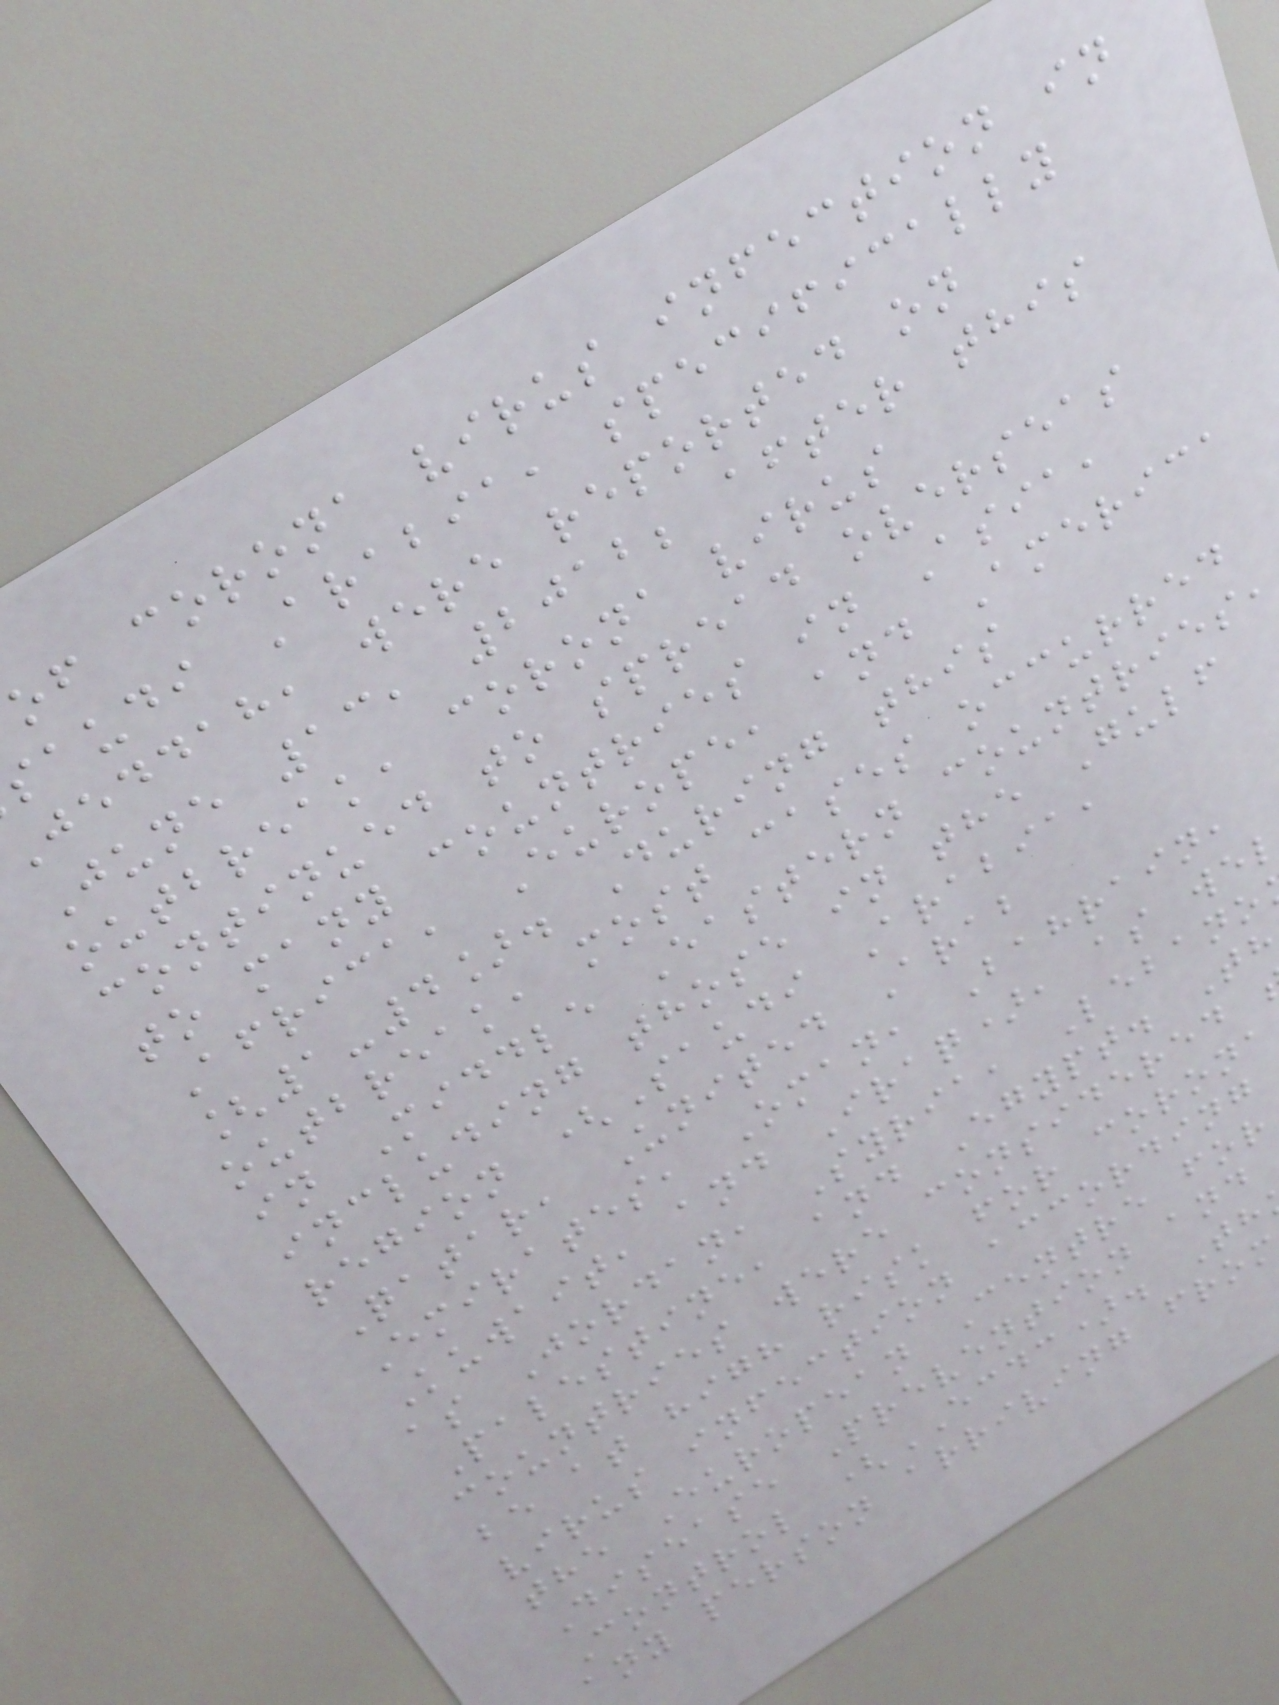of corona virus infection in
saudi Arabia, specifically
jeddah, were reported on
June 13, 2012; after this
outbreak, corona virus
continued to spread overseas
to many countries in Asia,
Africa, Europe, and America
[1-4]. During this
outbreak, most cases occurred
in Middle Eastern countries,
including those in the Gulf
region (Saudi Arabia,
Qatar, United Arab
Emirates, Oman, Bahrain,
Kuwait, and Iraq), as we
as Jordan, Syria, Lebano
Palestine, and Egypt. Th
countries were considered
be at high risk for corona
virus infection according
the European Centre for
Disease Prevention and
Control (ECDC). Th
any person arriving from
